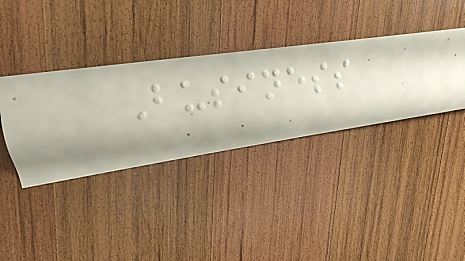Business
